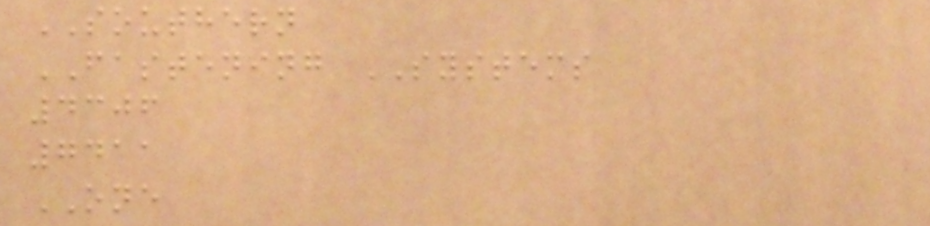SOUTHERN
FASTENING SYSTEMS
4306
7411
ONE
